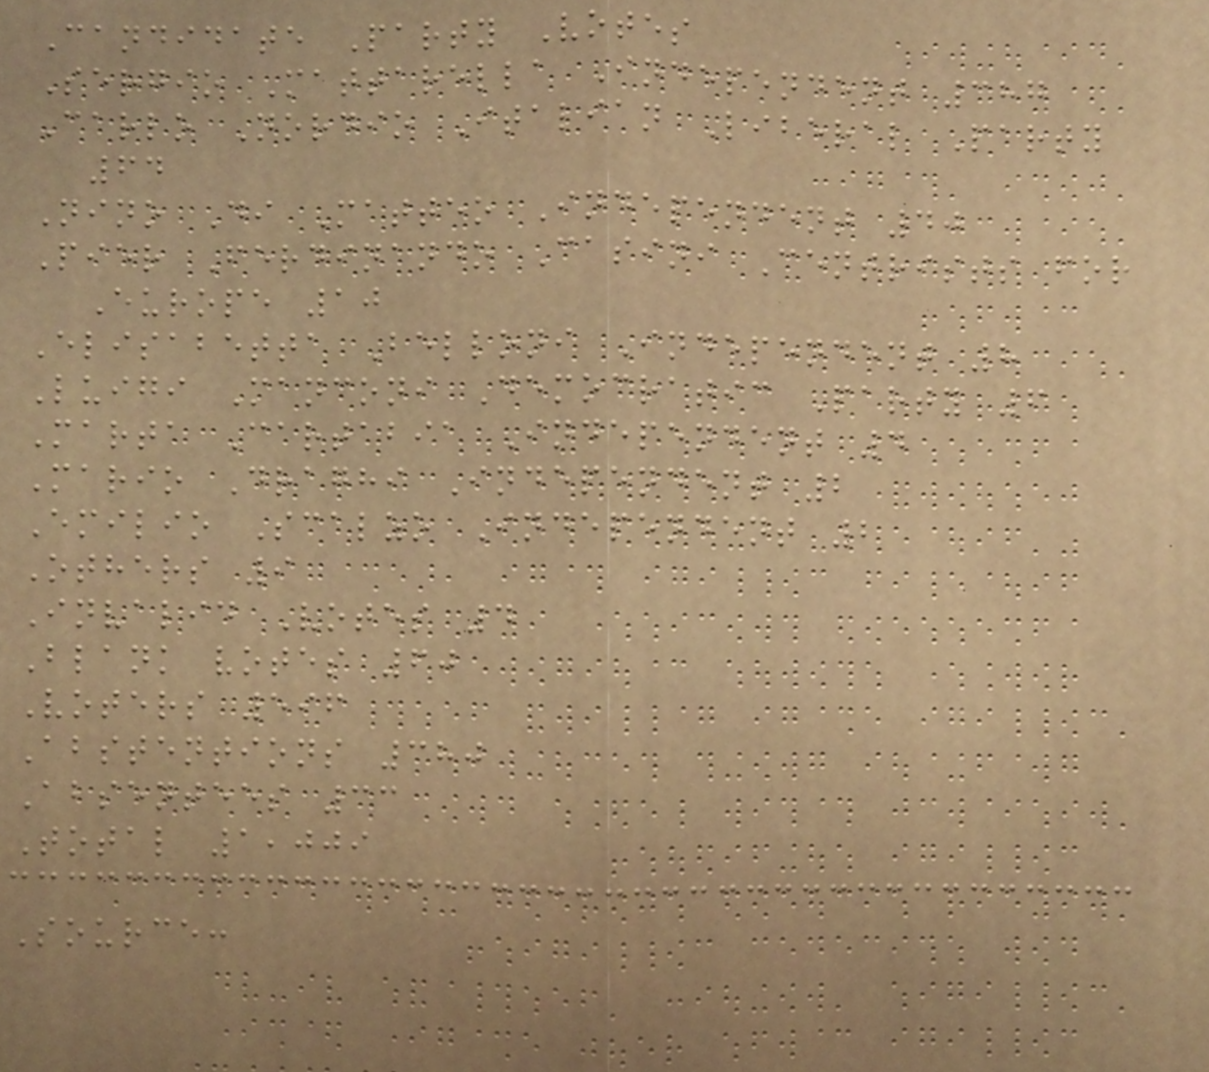Candidate Party Votes
Sergio Mattarella Independent 387
Carlo Nordio Italian Liberal Party
64
Nino Di Matteo Independent 40
Pier Ferdinando Casini Centrists for
Europe 10
Elisabetta Belloni Independent 8
Luigi Manconi Democratic Party 6
Marta Cartabia Independent 4
Mario Draghi Independent 2
Emilio Scalzo Independent 2
Others 9
Invalid Votes 4
Blank votes 60
Voters 596
Abstentions 380
Absentees 33
Total 1,009
Source:
